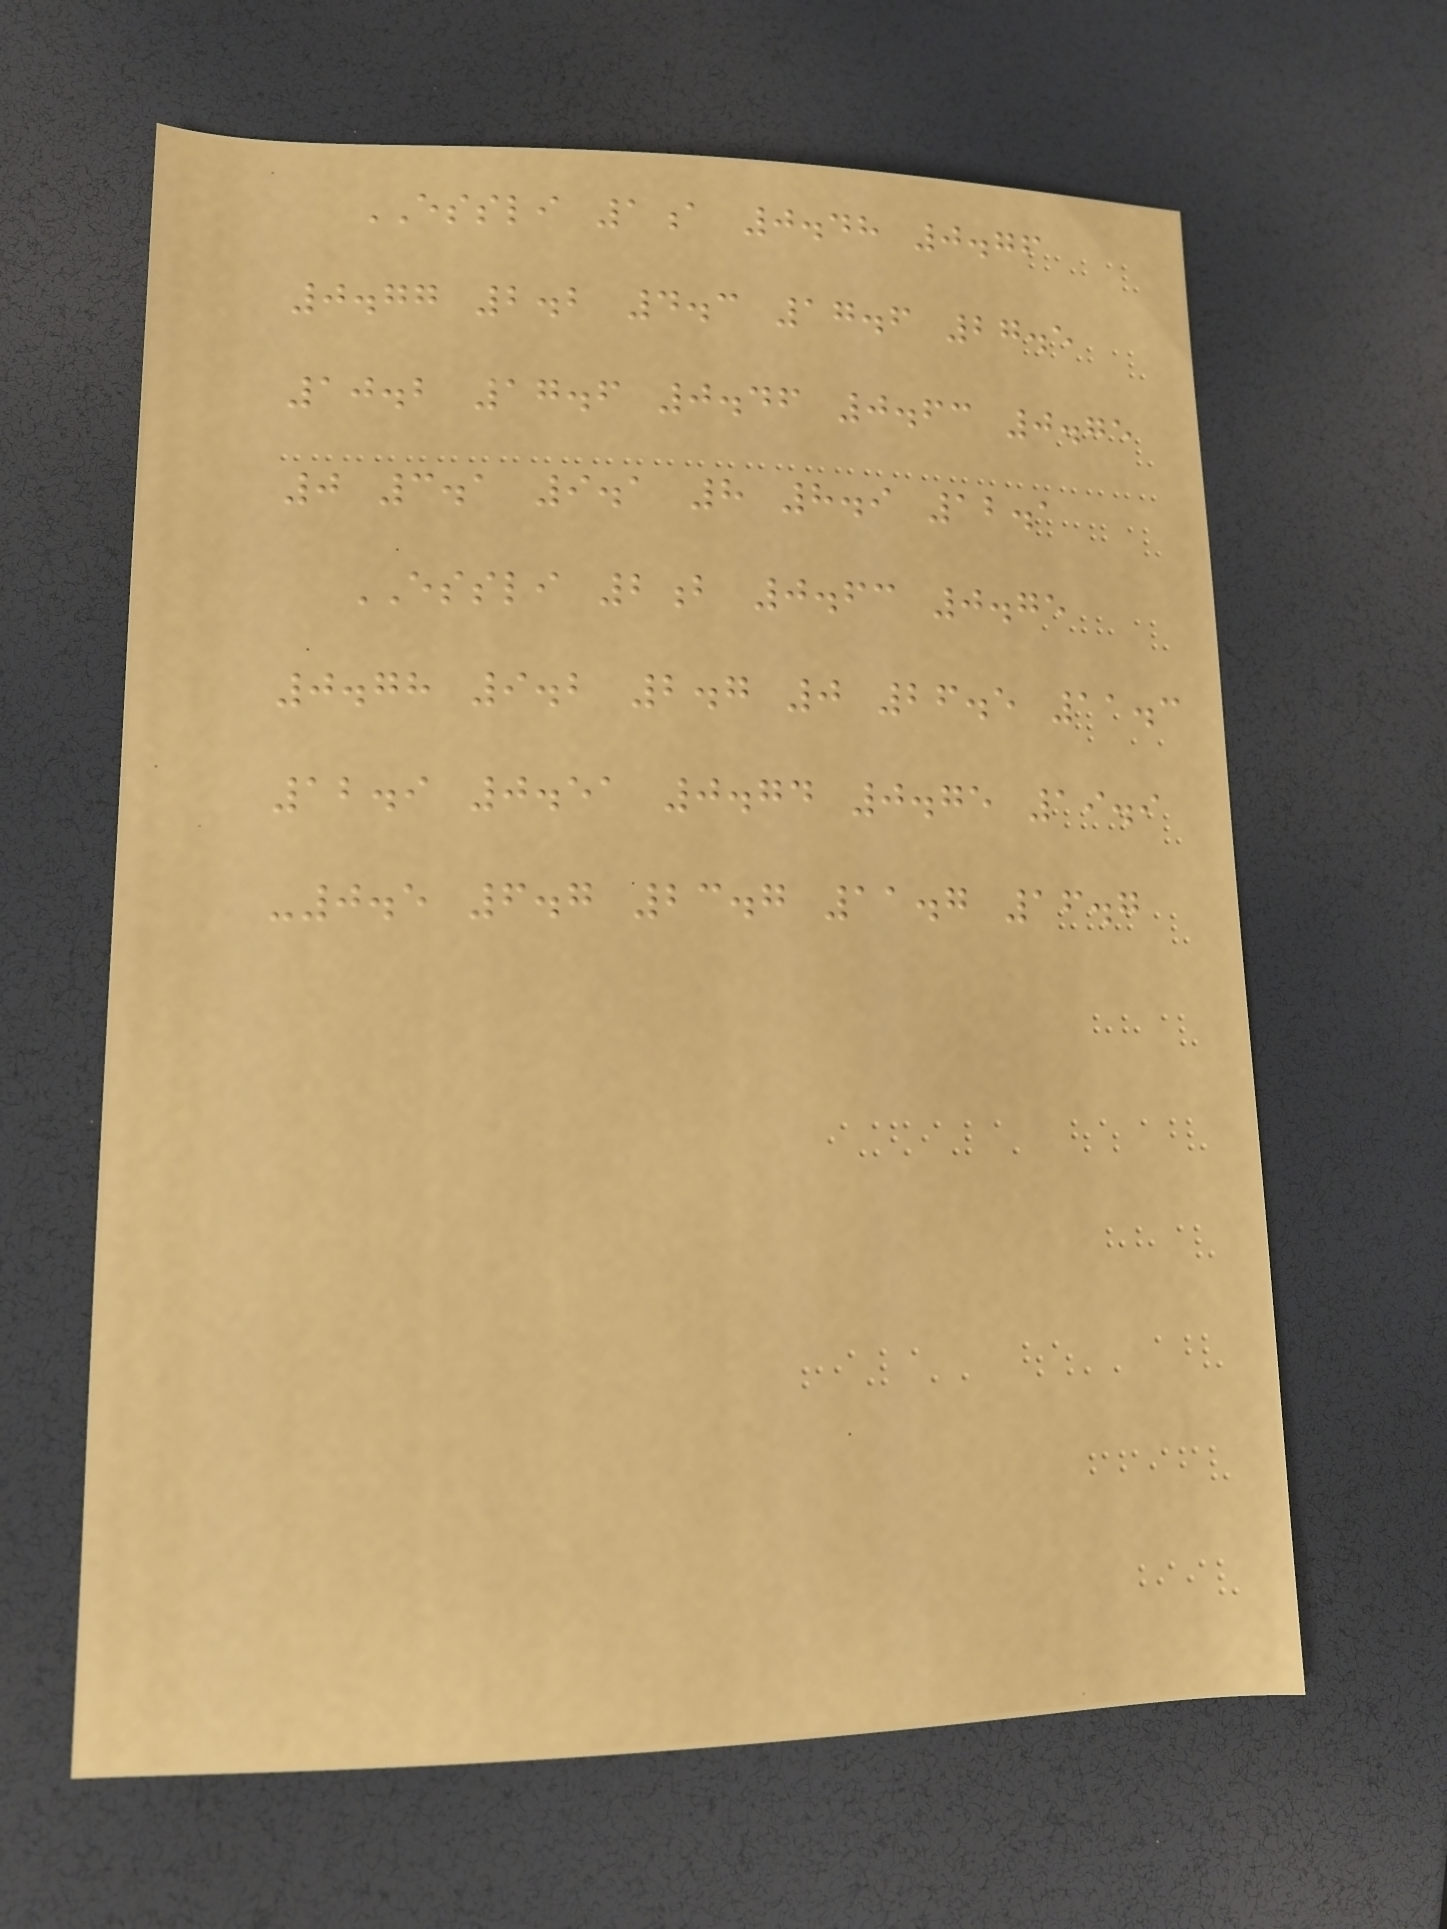ESSLI 1a 0.48 0.76
0.77 2.2 4.3 17.6 27.5
10.2 17.6 0.46 0.63 0.75
0 3.1 9.1 8 8.9 12.1
ESSLI 2b 0.63 0.75
0.78 9.2 2.7 0 26.5 11.3
12.9 0.51 0.74 0.75 19.9
-0.5 6.7 23.7 11.7 16.7
